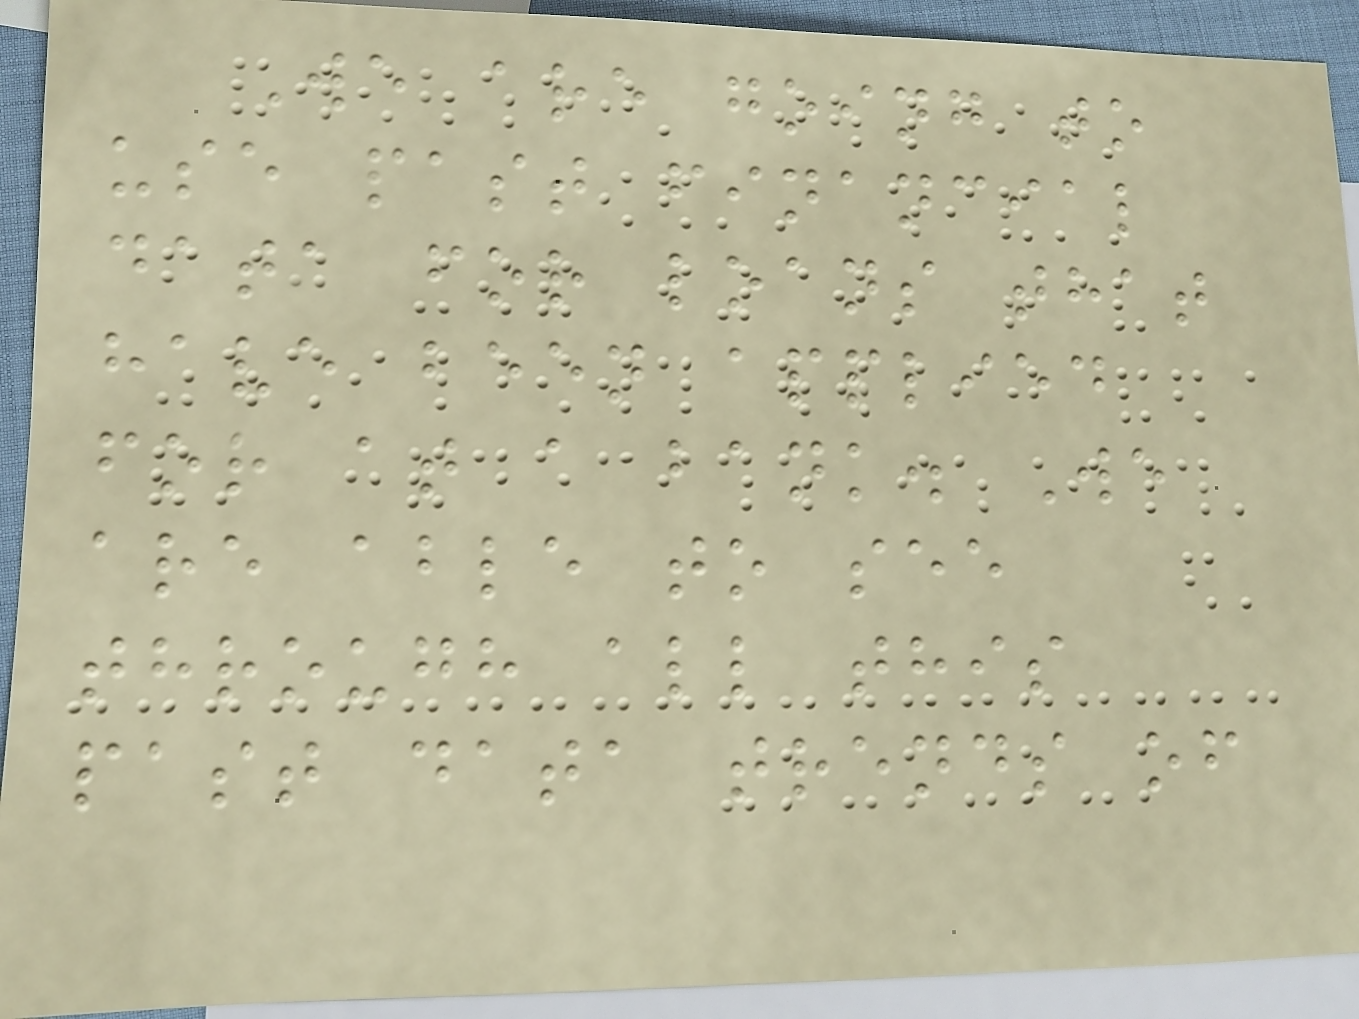We are going to
use past financial
data for loans that
have been applied
for at a bank. We
are able to see
through all this
past data trends of
